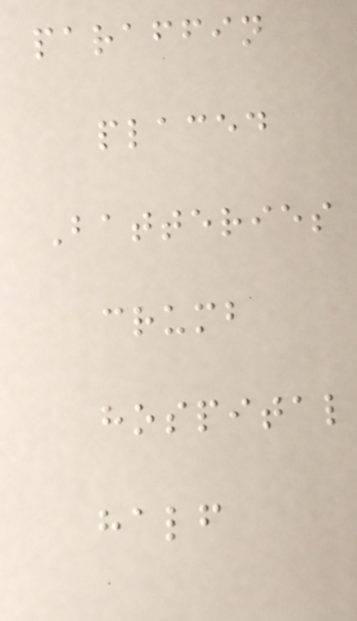paraffin
placed
Batteries
crumb
hospital
half
